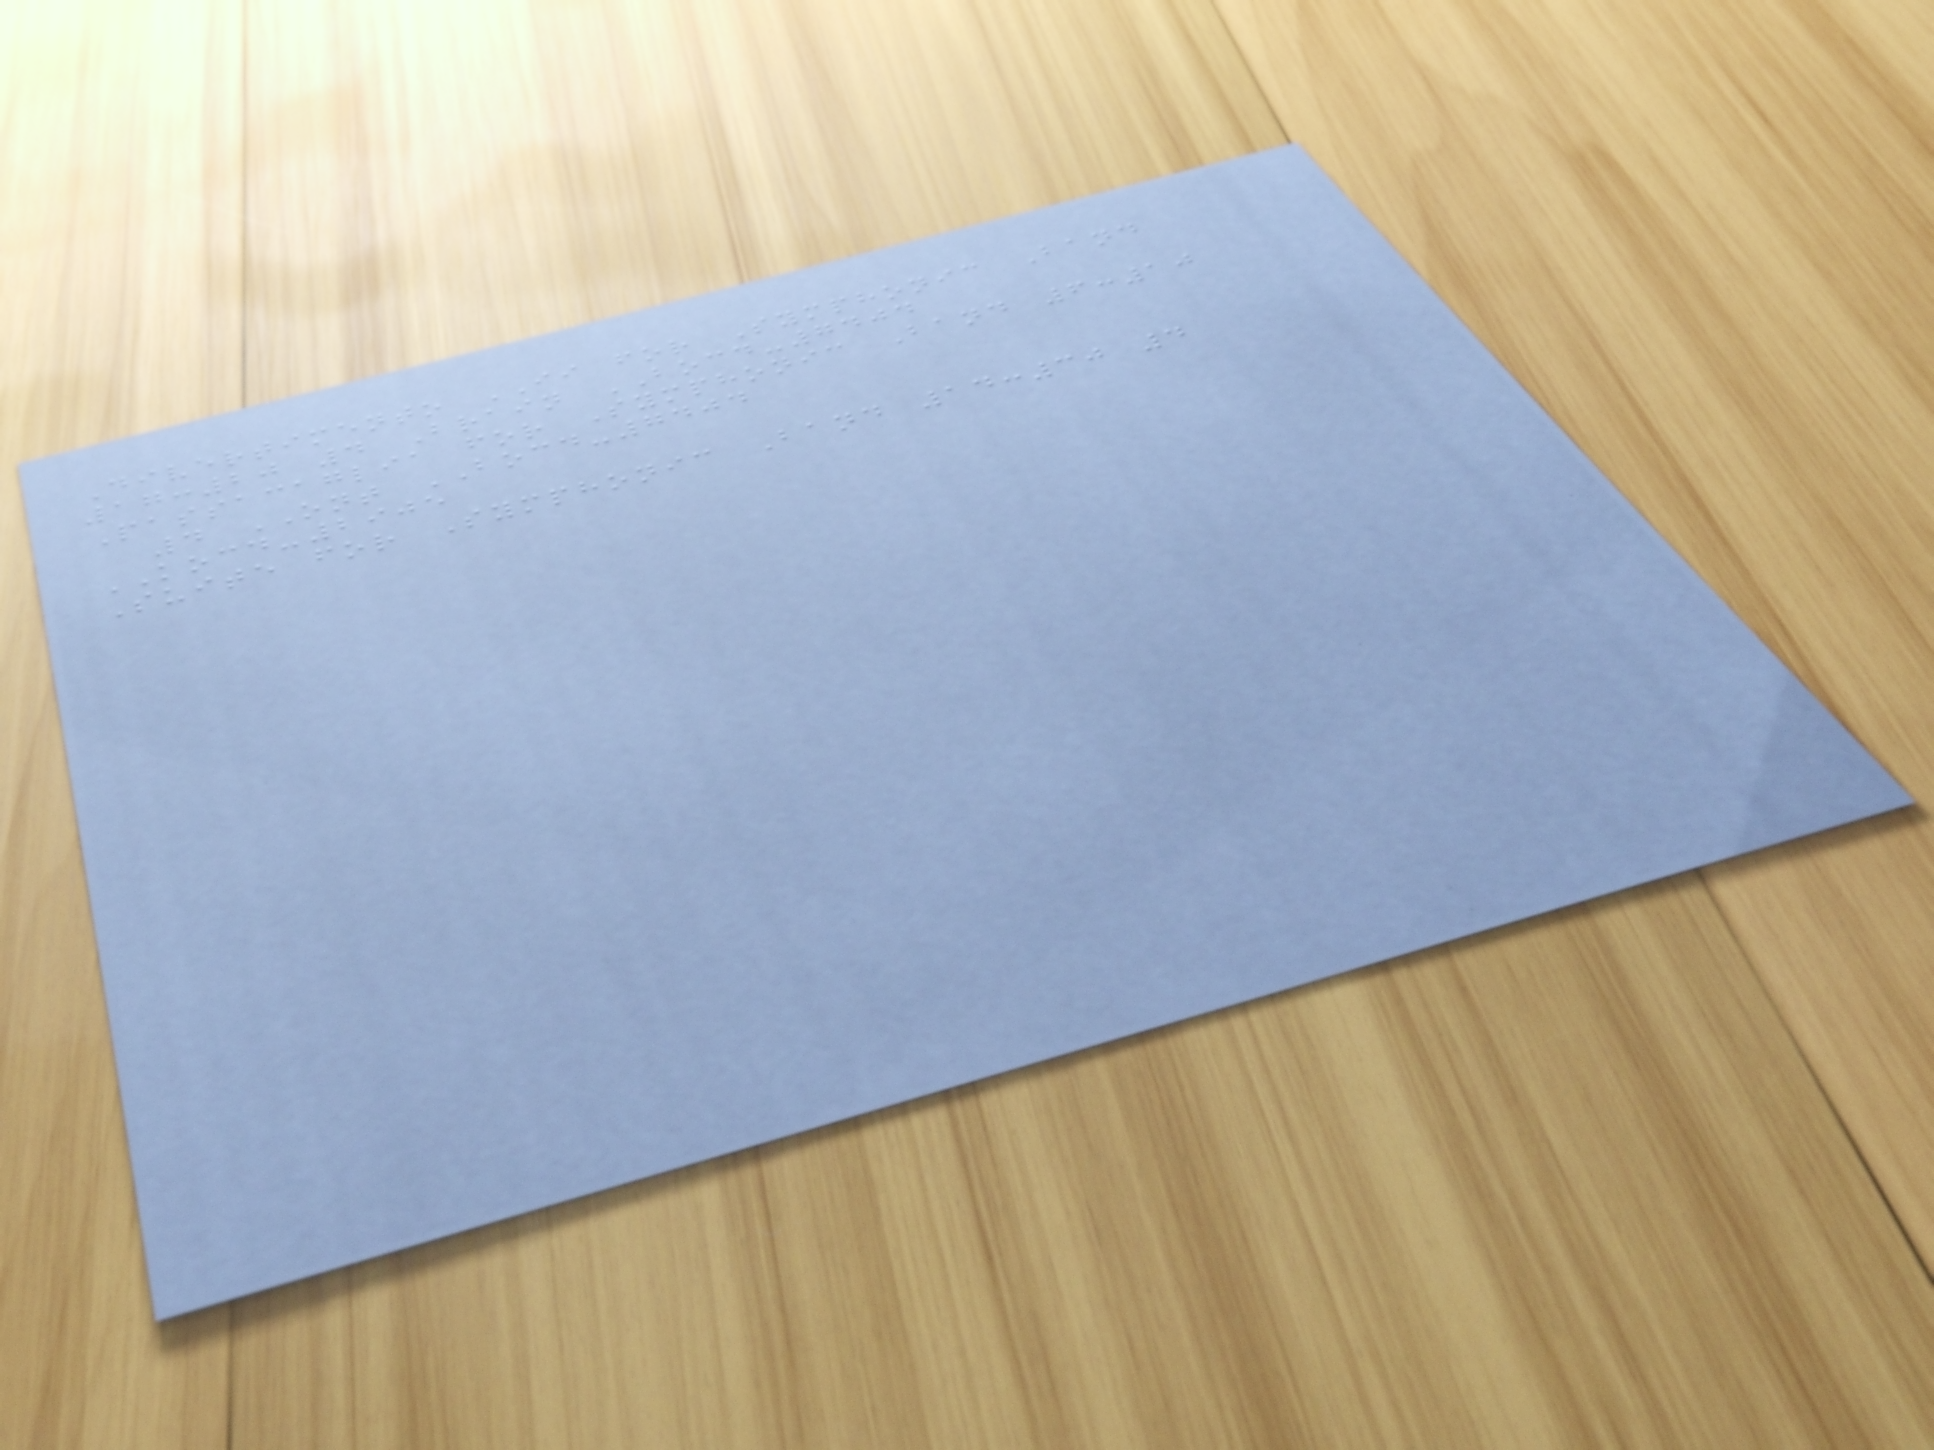Divertimento II for Symphonic Band
17:20 4 Brain BOCD-7404
Passacaglia for Symphonic Band 6:10
4 ONT BOCD-7404
KOCD-2905
Suite for Symphonic Band 14:30 4
